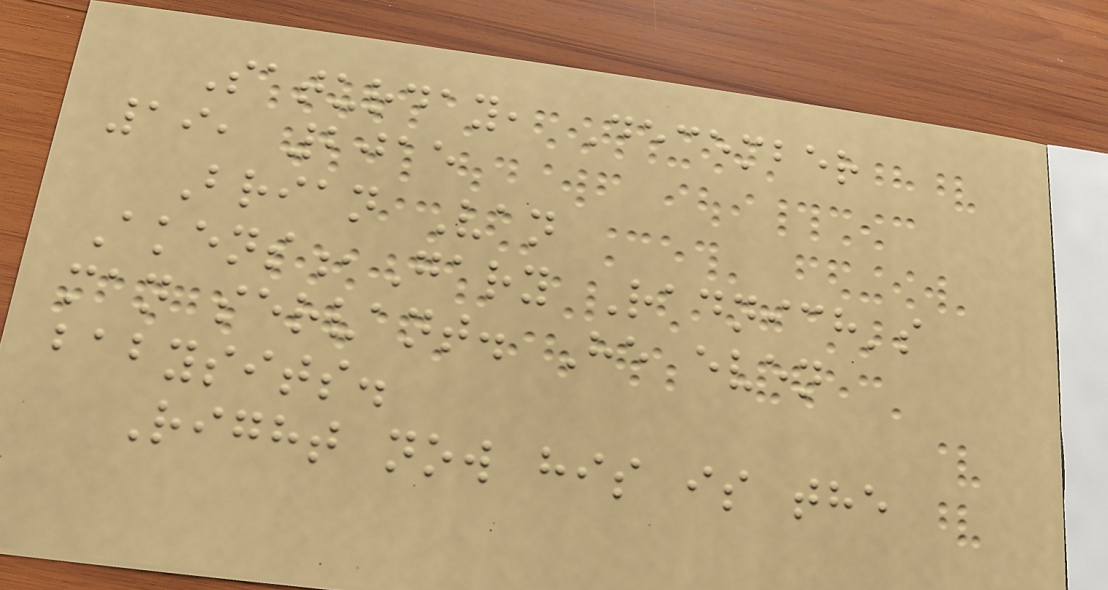Saturday, December
19, 2015
Brian Van
Akens,Gary Radnich's
man servant. He even
babysits.
Right now his is the
